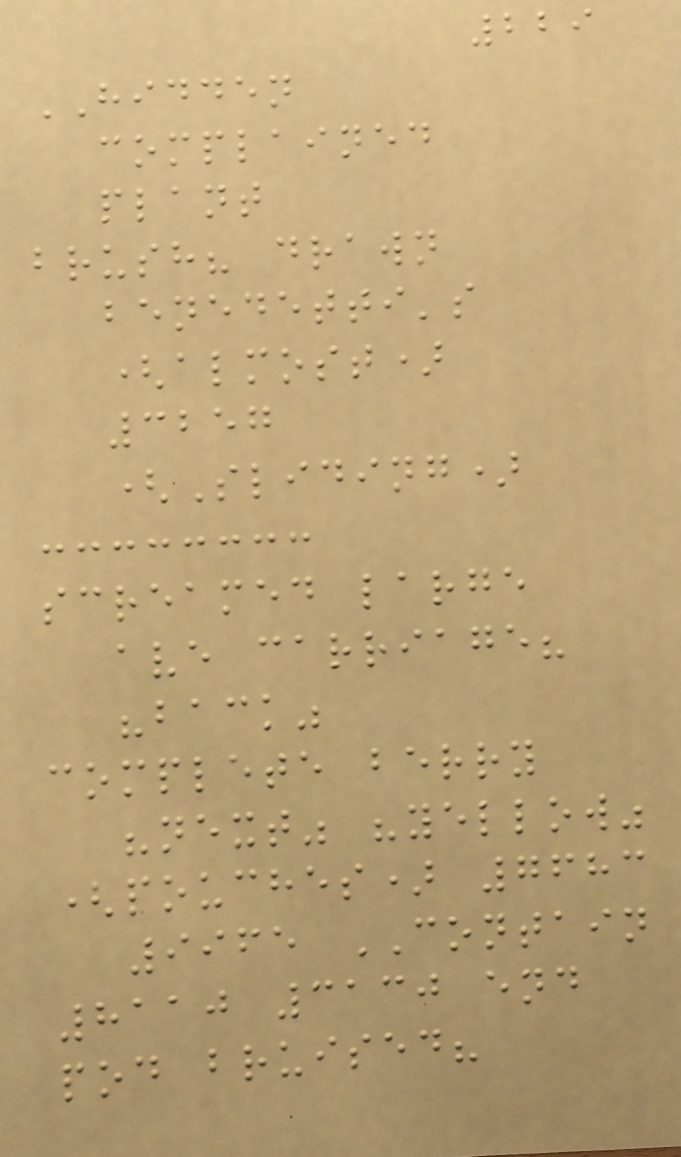229
HIDDEN
complained
plant
brush? drawn
benedetti's
(almost)
3257
(Sliding)
screamed large
ave carriage?
"back"
complete berry
"next" "yellow"
(pouches) 7683
9965 CONTAIN
8110 3130 end
pod bruised?
